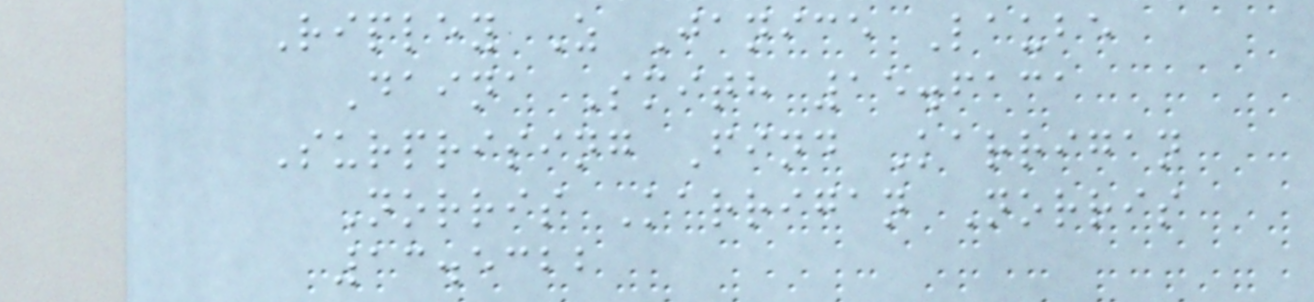Ripley Z Janice Laube
Daina Smith 15.6131
Surprising Find Karrigan
Norris Karrigan Norris
13.5322
